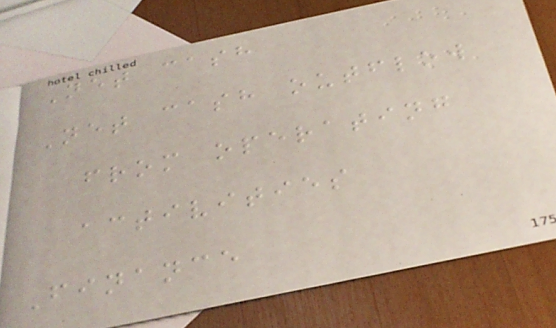Net cash
Net cash outflow
from operating
activities
Finance
